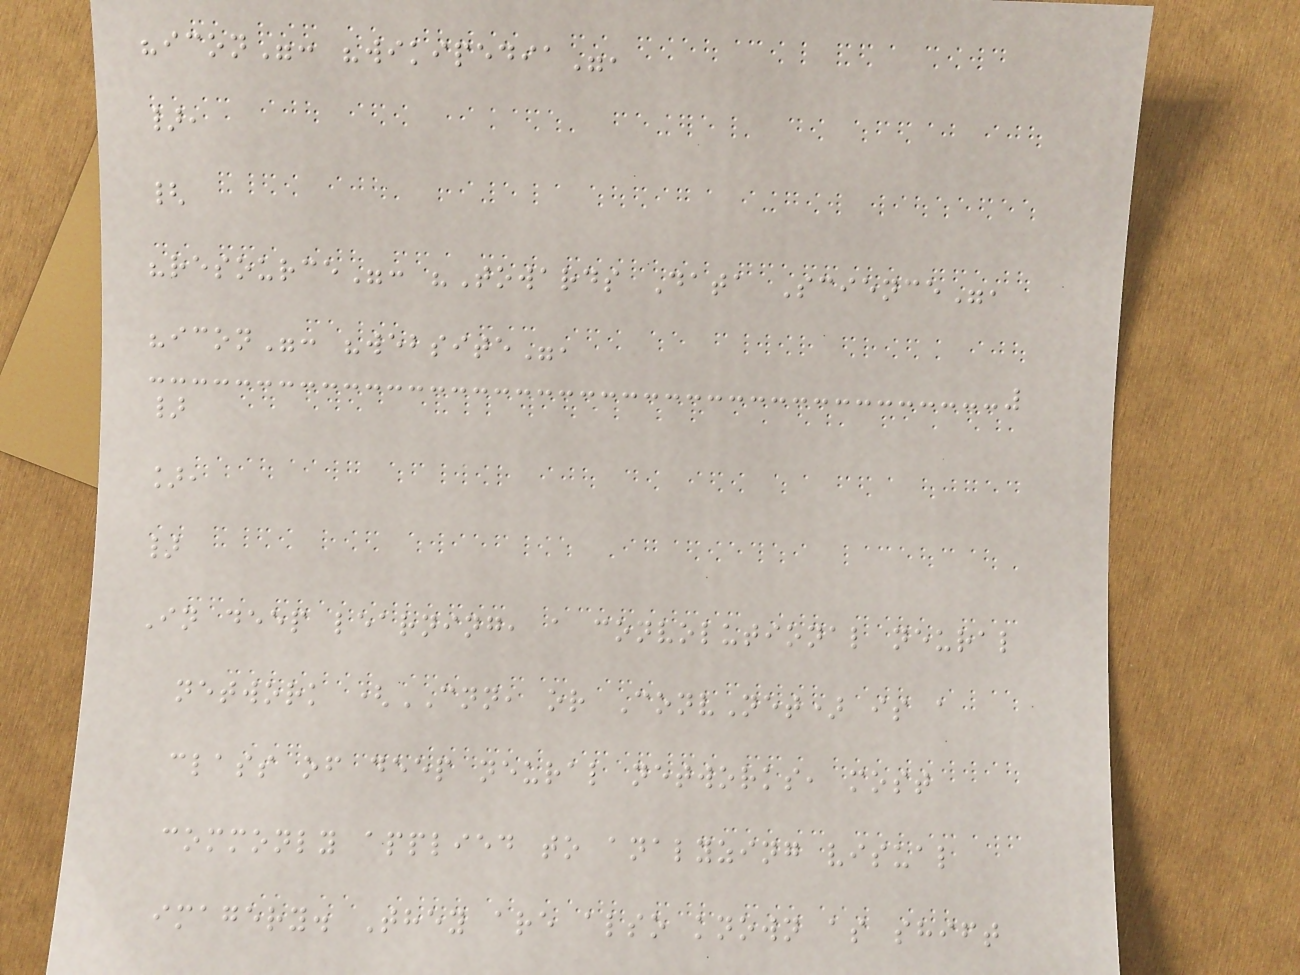"icon": "wikipedia",
},
{
"resource": "Towards Data Science",
"icon": "website",
}
],
}
In deep learning, a convolutional neural
network (CNN, or ConvNet) is a
class of deep neural networks, most
commonly applied to analyzing visual
imagery. They are also known as shift
